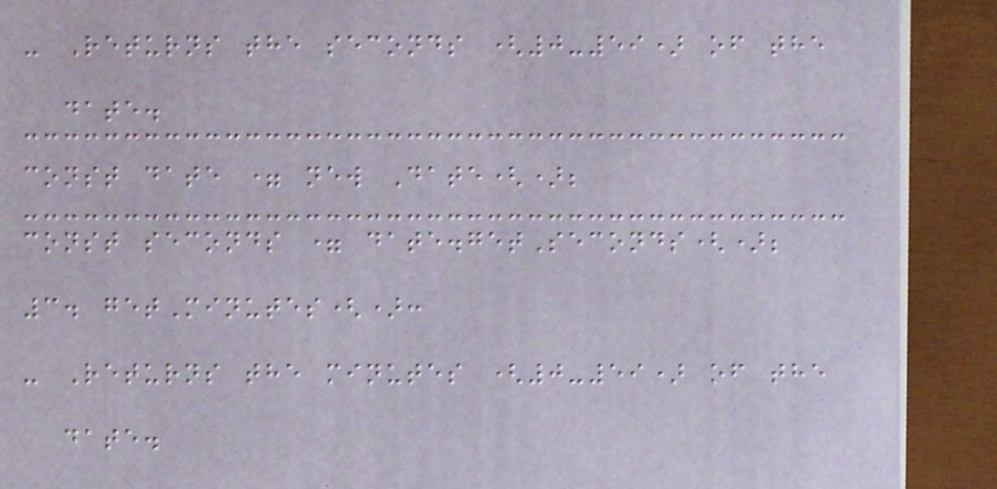- Returns the seconds (0-59) of the
date.
const date = new Date();
const seconds = date.getSeconds();
3. getMinutes():
- Returns the minutes (0-59) of the
date.
